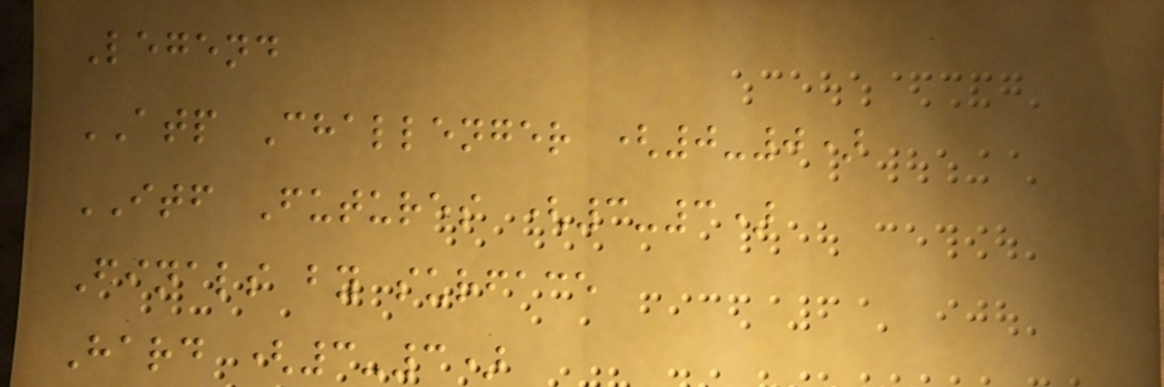Legend
ATP Challenger (0-0)
ITF Futures (3-3)
Finals by surface
Hard (3-3)
